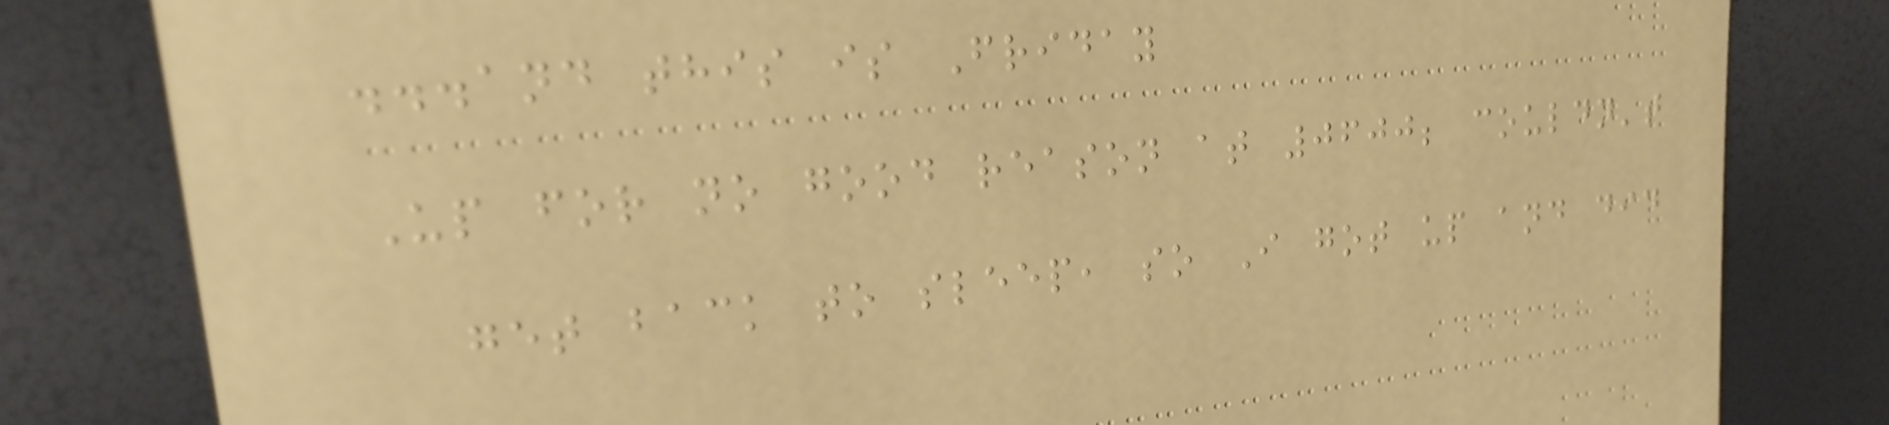...and this is Friday
Up for no good reason at 0600; couldn't
get back to sleep, so I got up and did
